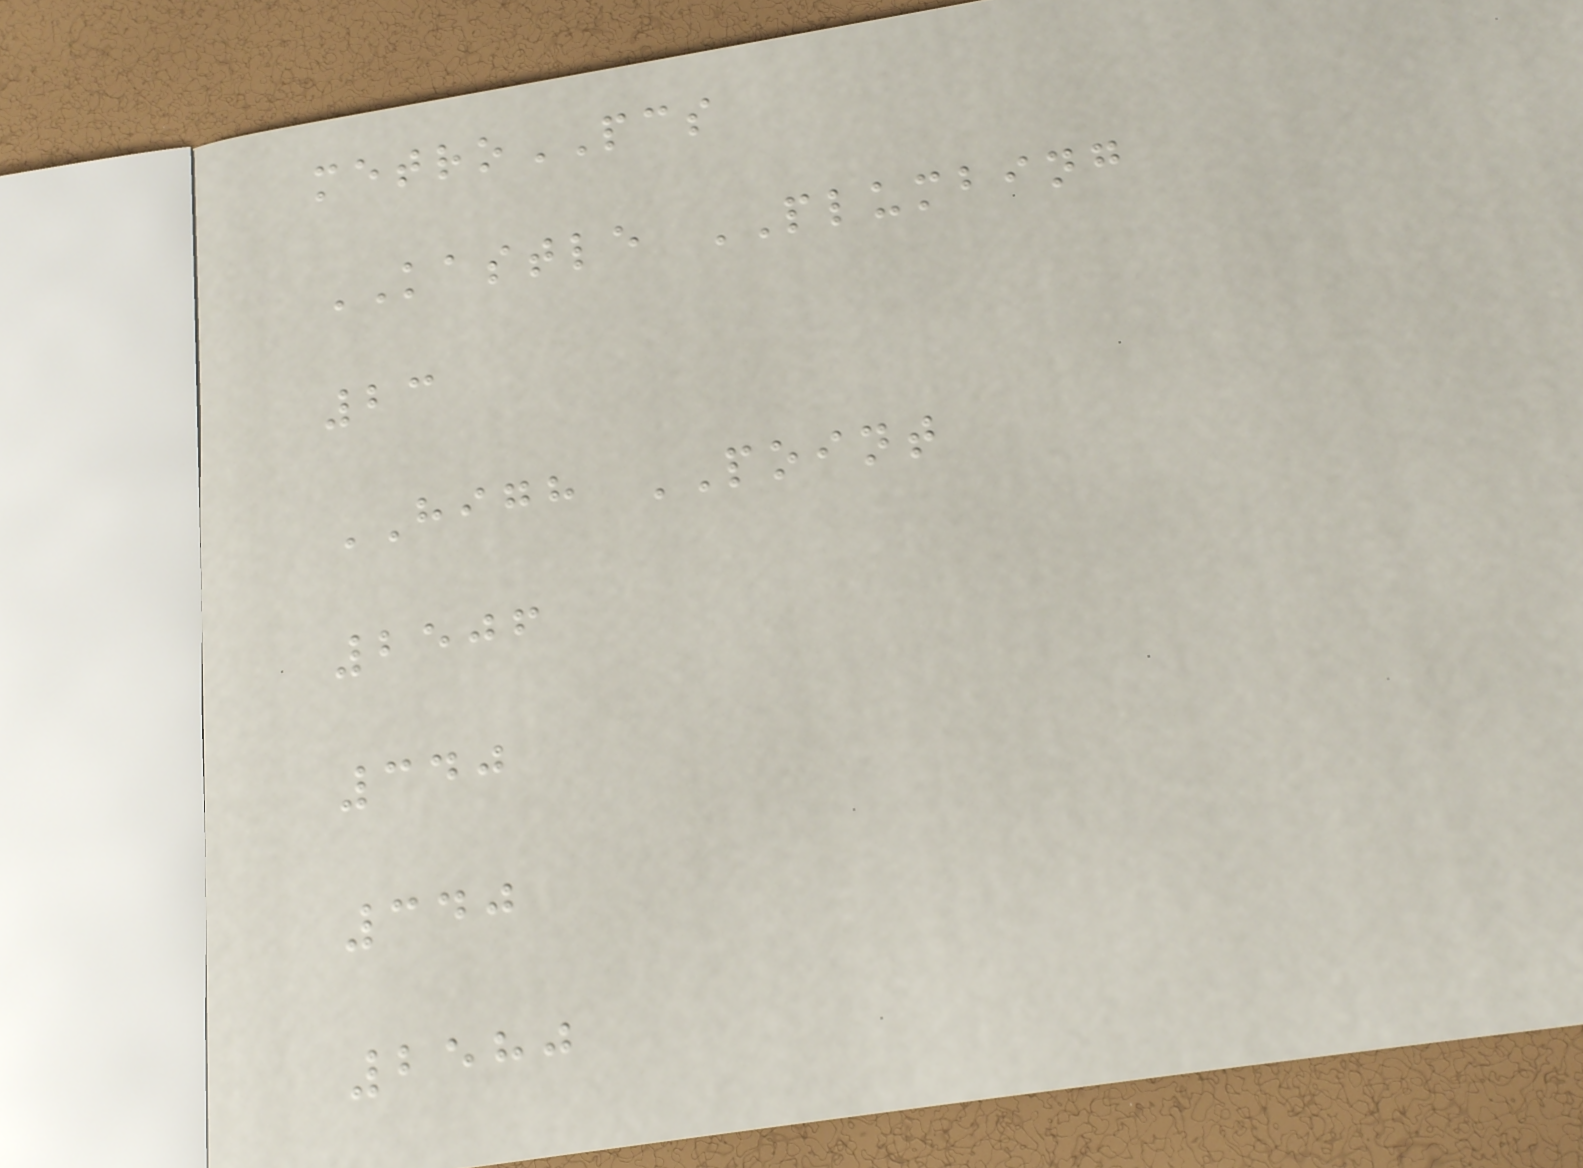metroPCS
KASTLE PLUMBING
23
HIGH POINT
2506
340
340
2580
